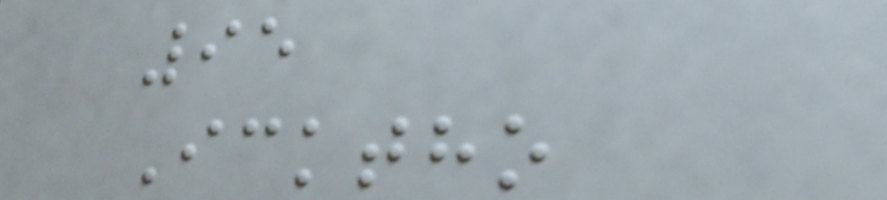95
Icktho
